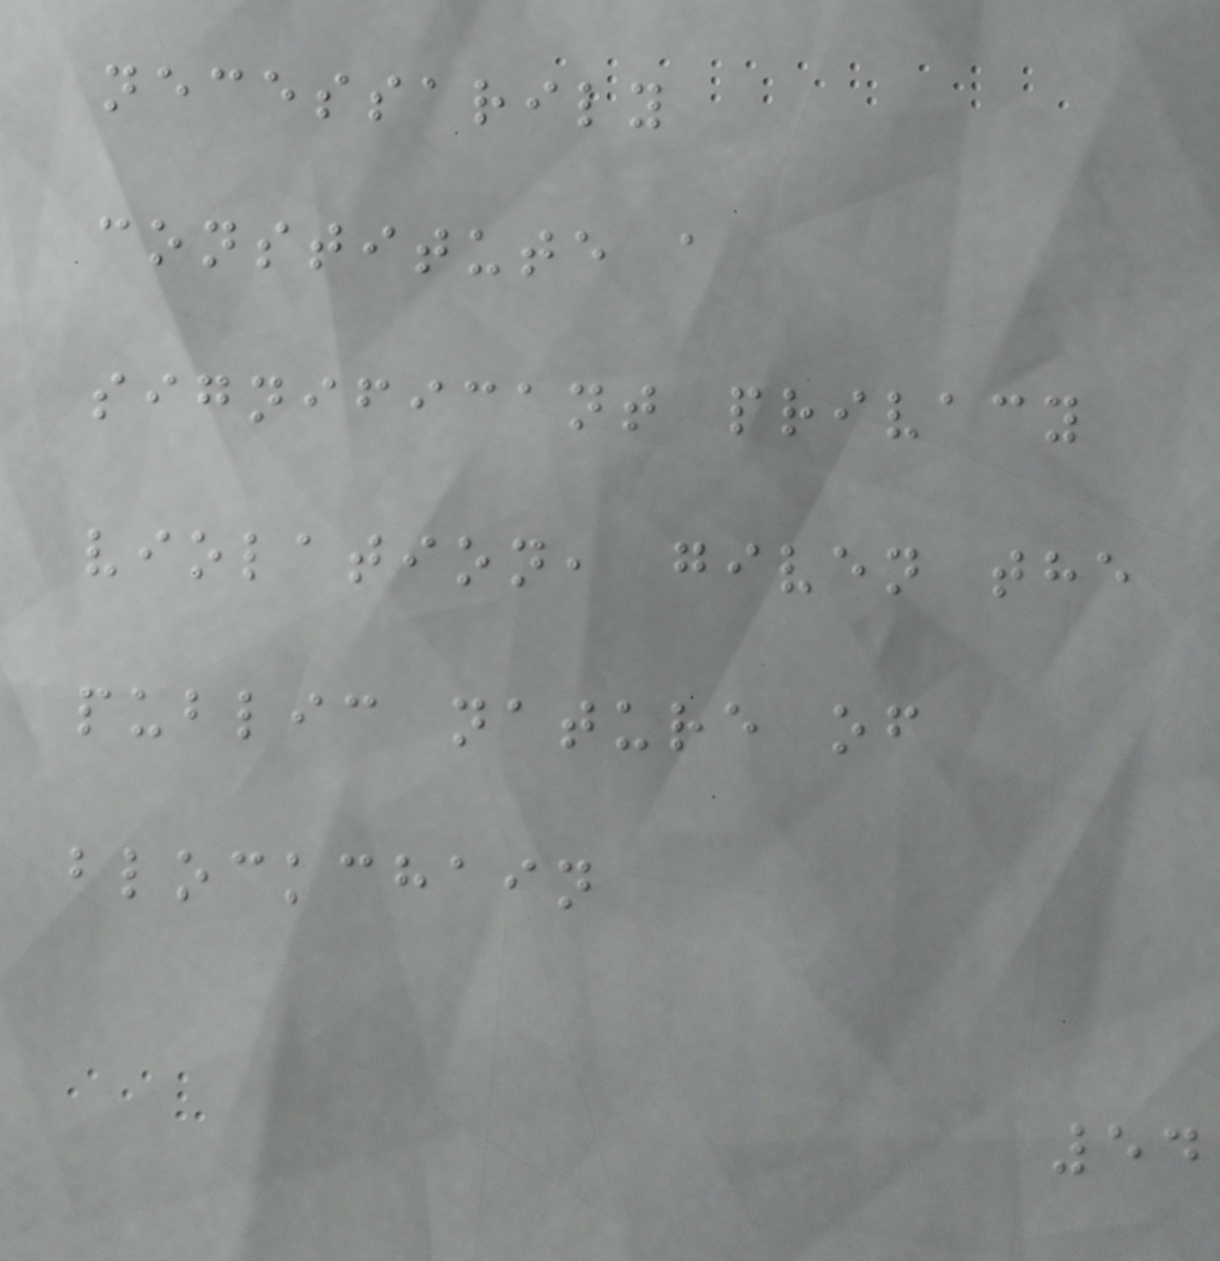necessarily
constitute a
significant privacy
violation, given the
public nature of
blockchain
54
